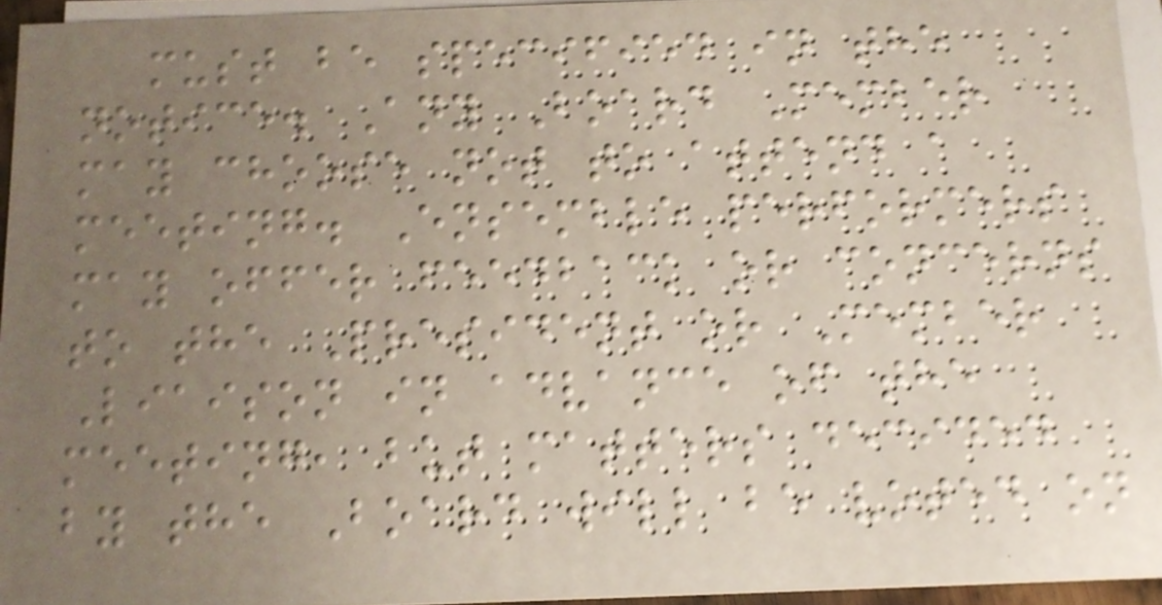must be specified in the
notice. Any Board Member
may choose not to attend a
meeting. Ensemble performers
may offer feedback or concerns
to the President or Member
Liaison in advance of the
meeting, but matters decided
by the Board will be voted on
